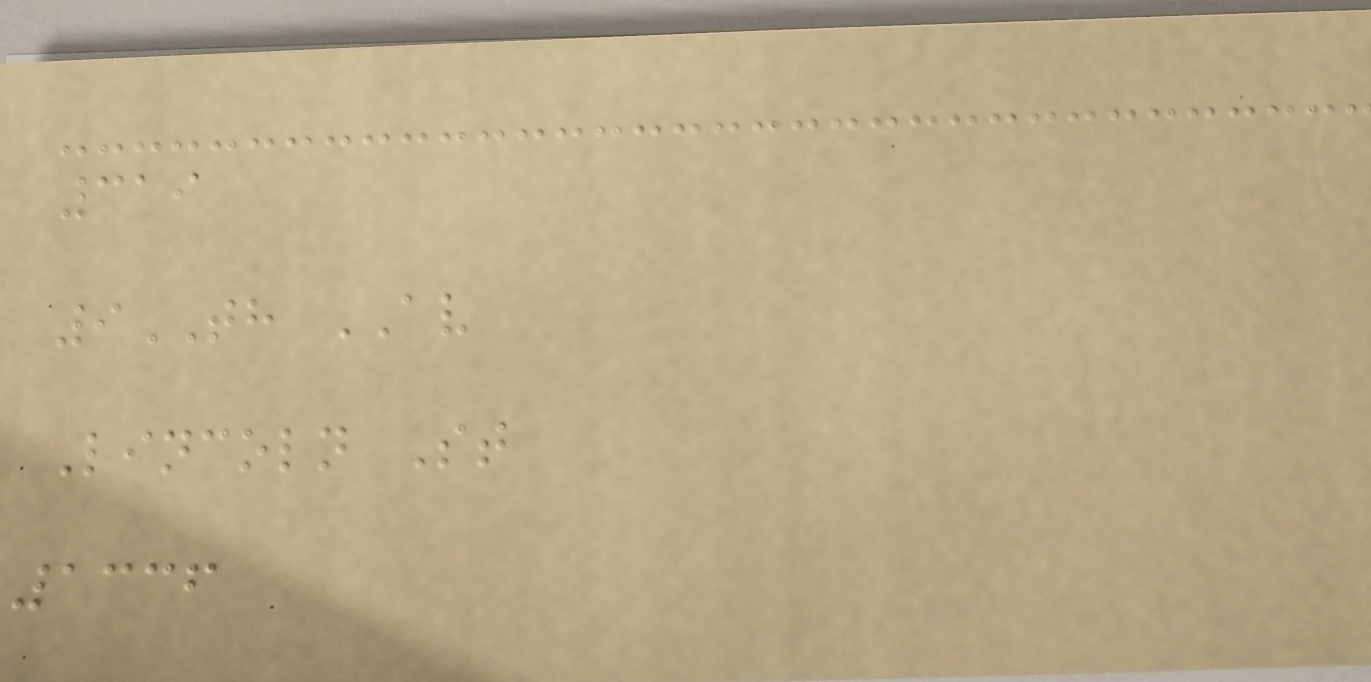319
9TH AV
Lincoln St
1336
